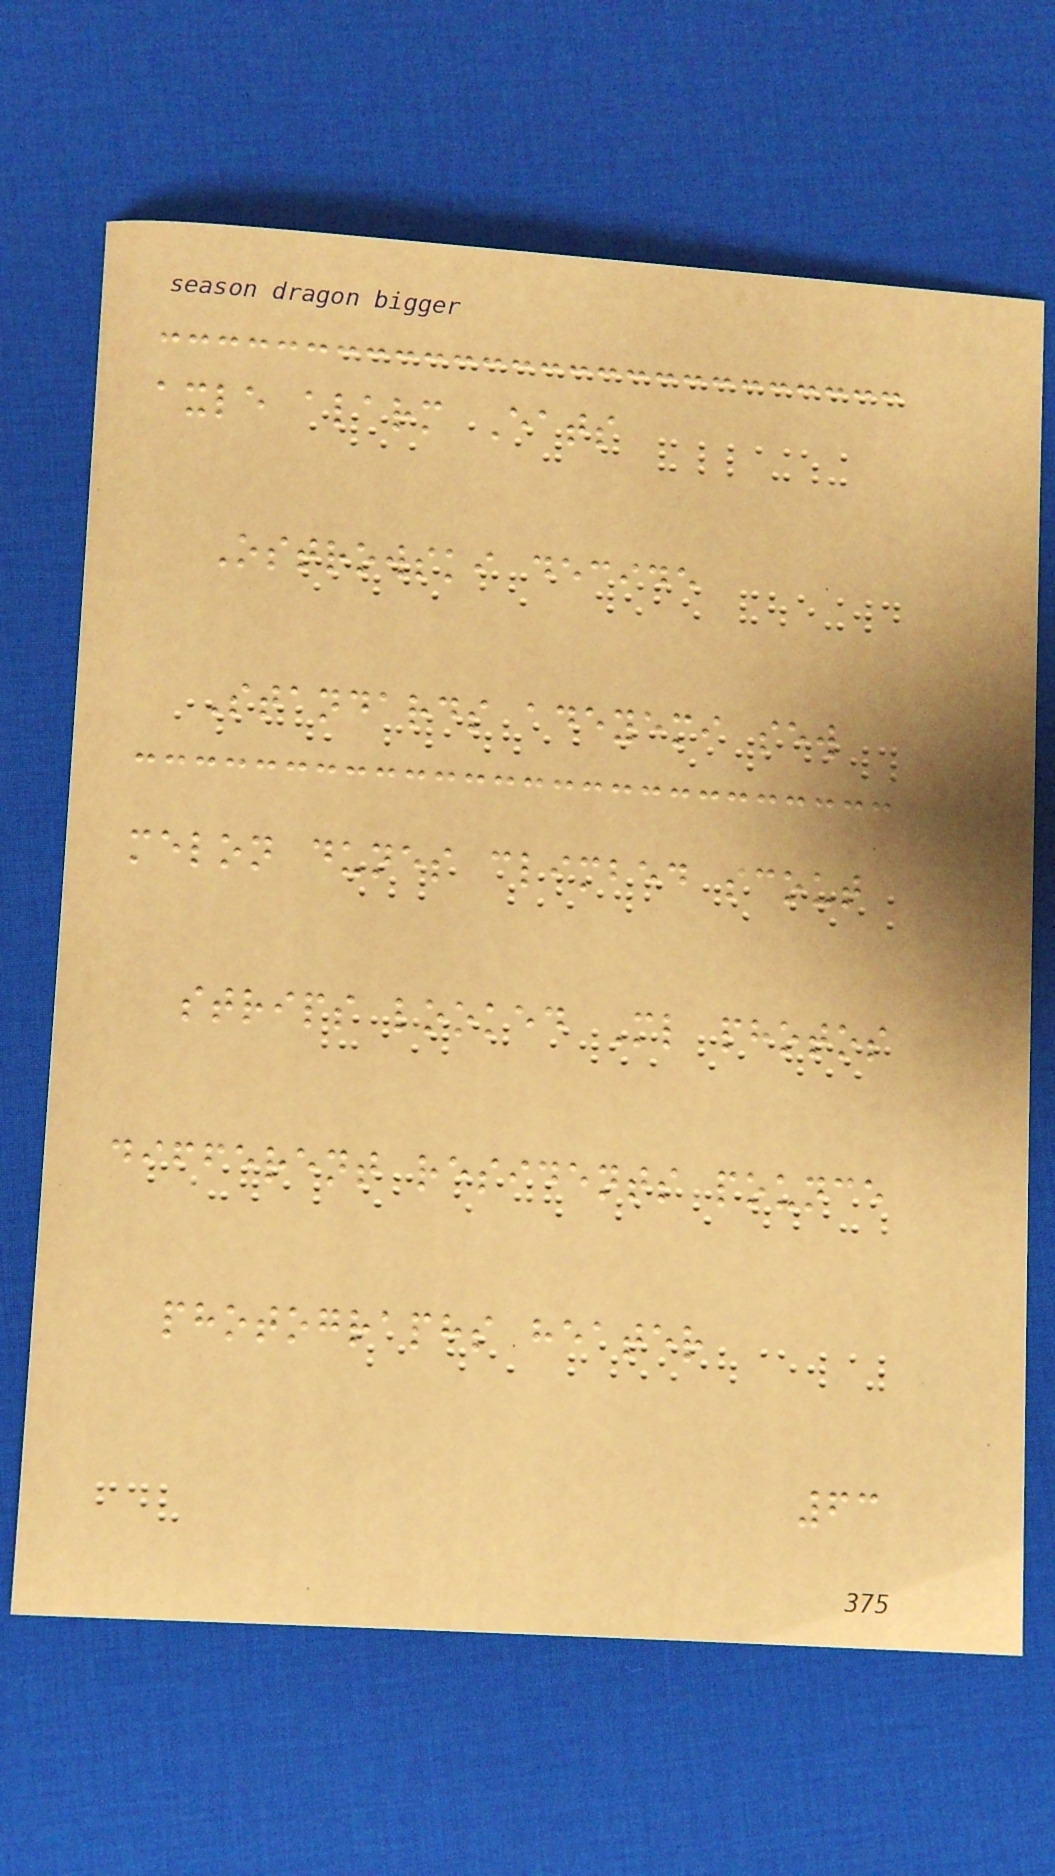axle alarm Eats
Ostrowski decide
Standards adeyemi sew
melon dunes climbed scout
strips looked Ml photos
different residents pounce
photographs heater
63
